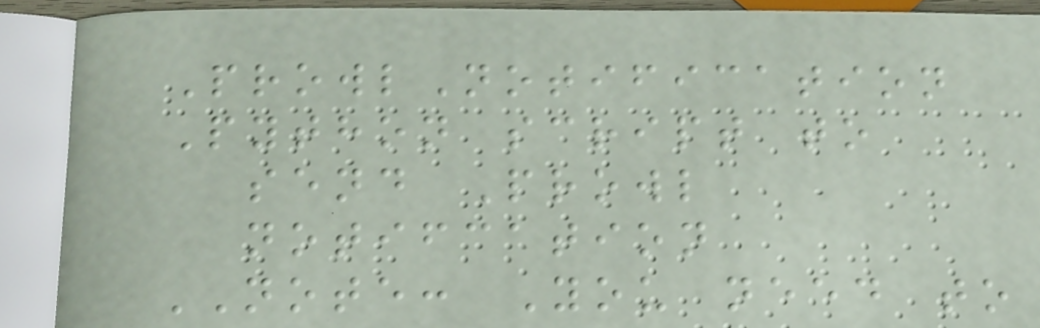ProwlNotification
Python script to
send Prowl
notifcation
NOTE: You need to
